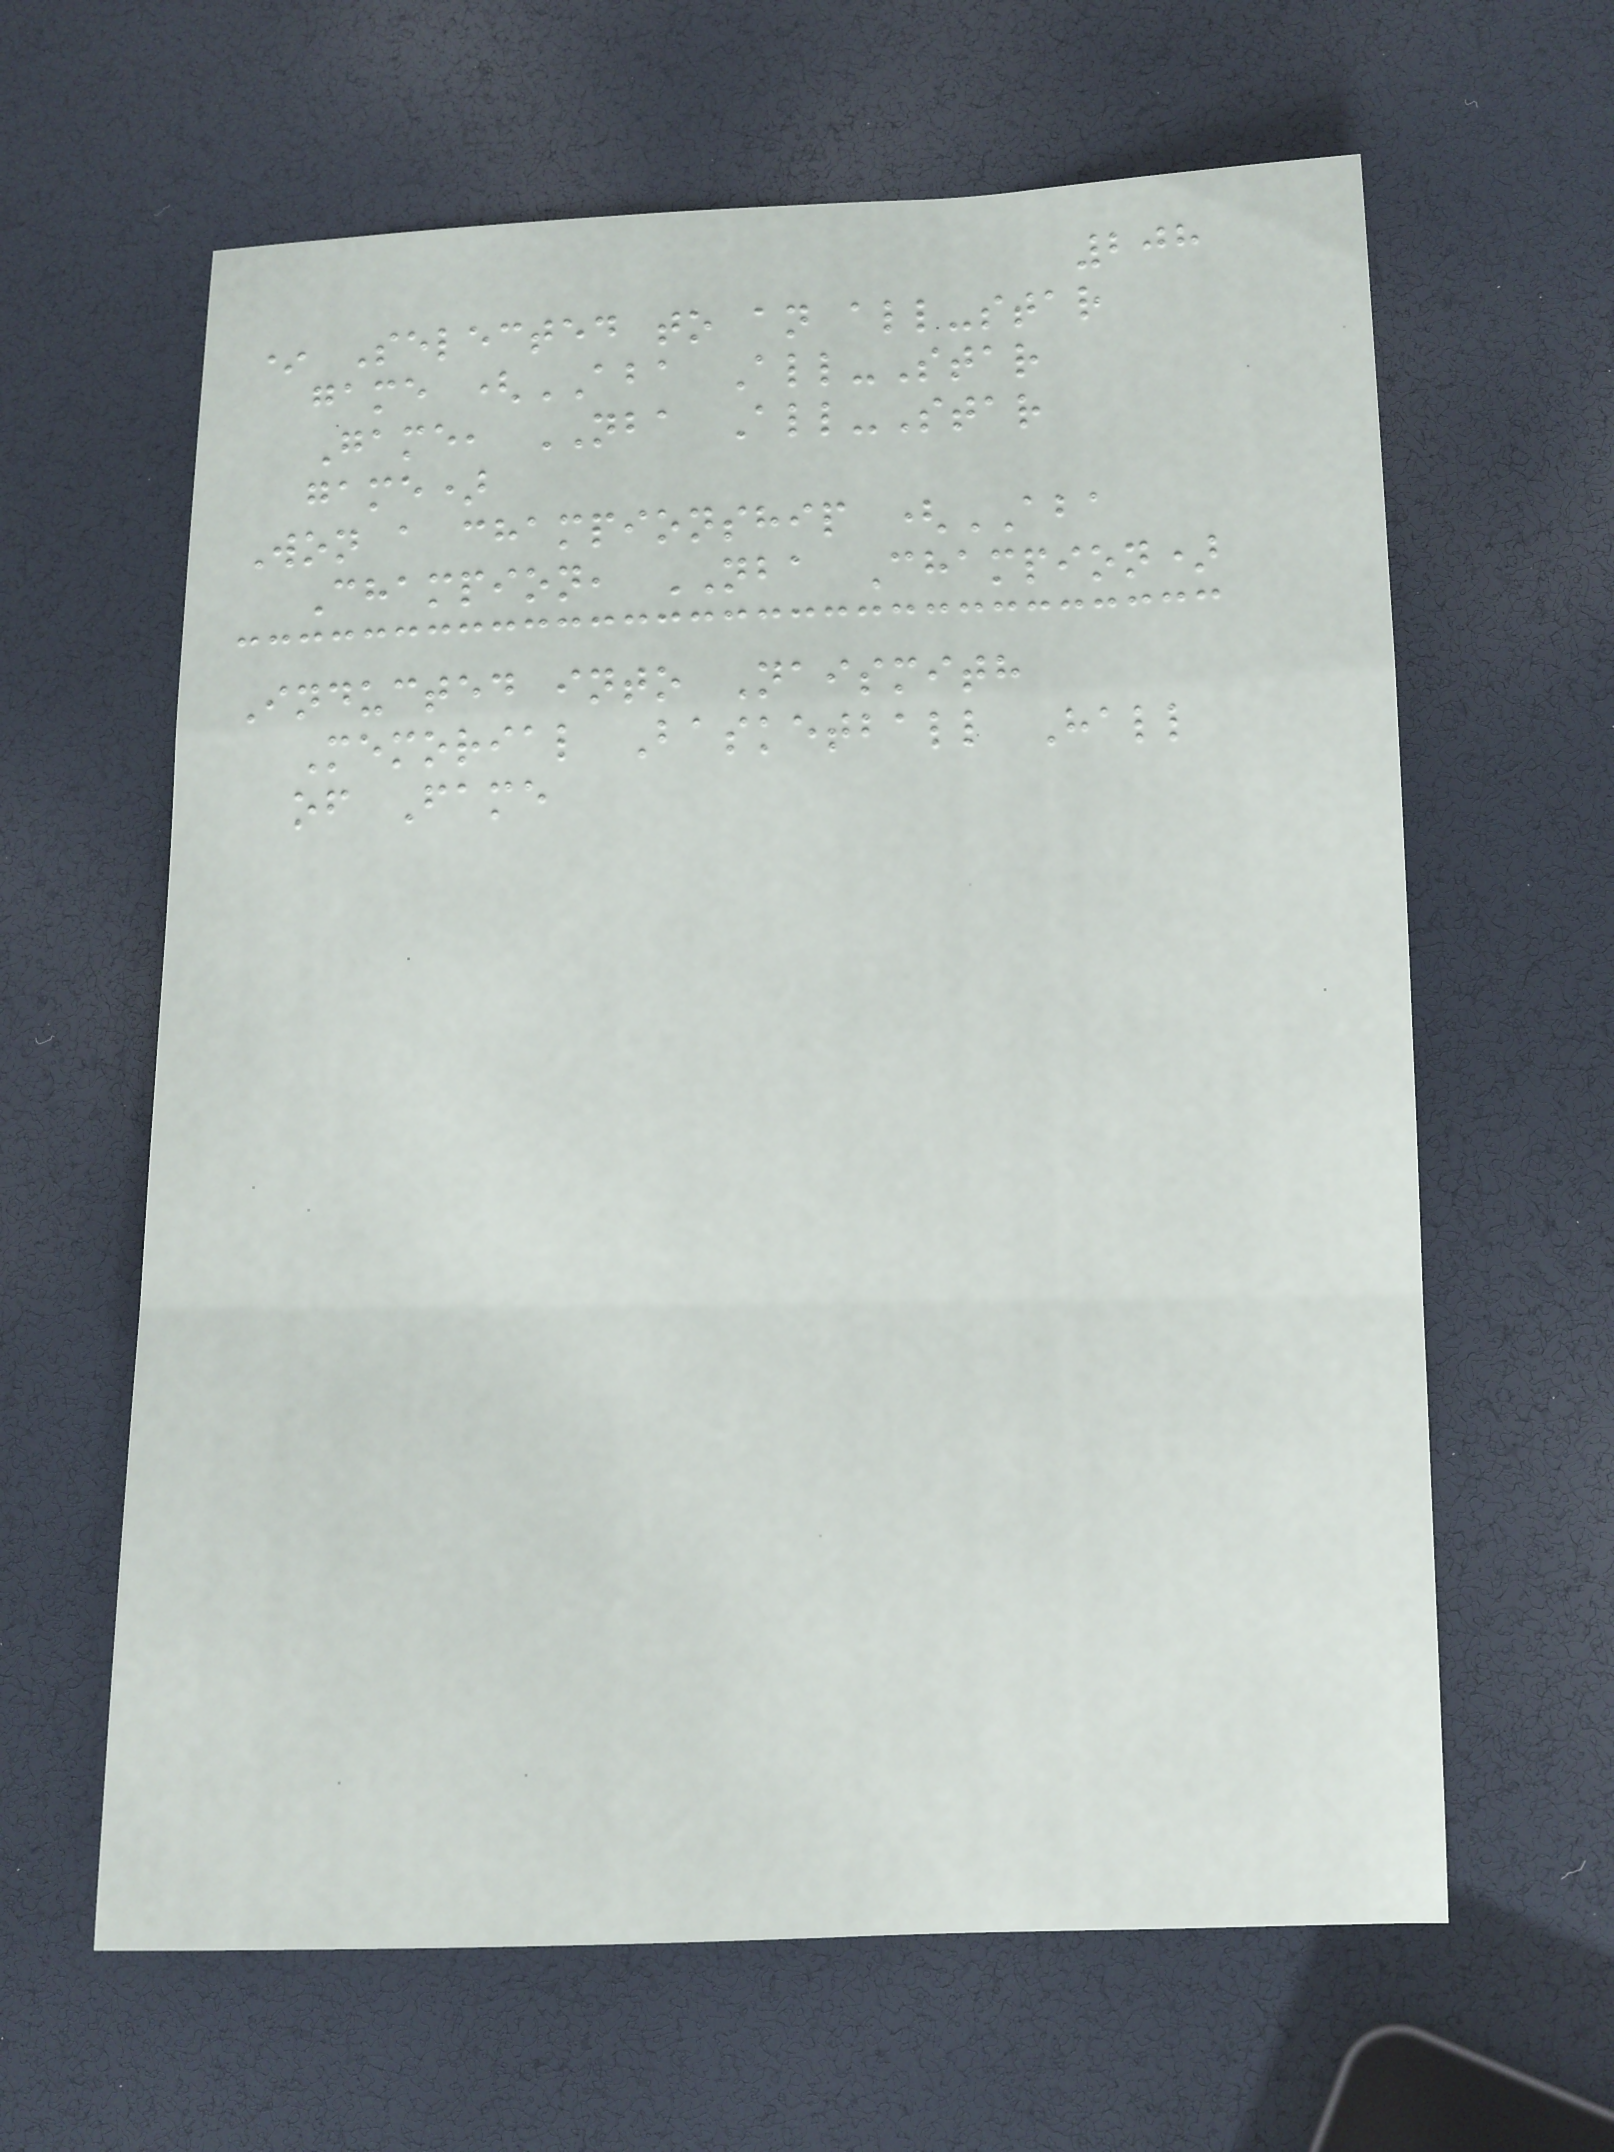208
* Selected to an all-star
game (ABA All-Star
Game, NBA All-Star
game)
Won a championship (ABA
Champion, NBA Champion)
Inducted into Naismith
Memorial Basketball Hall
of Fame
